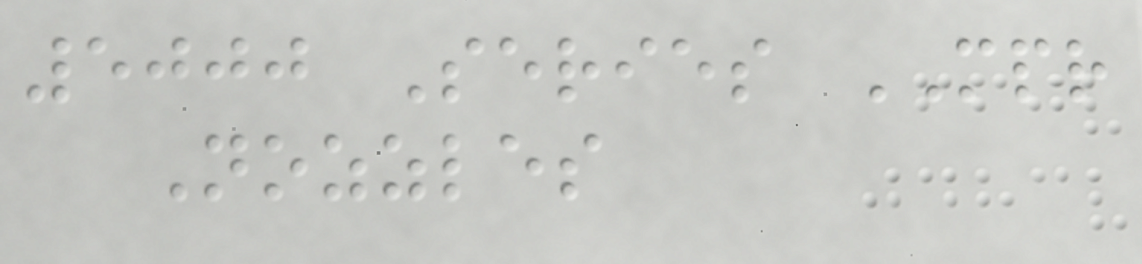5000 Series MPR
Nozzles
